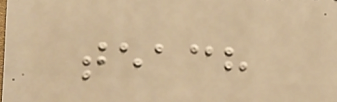teach
